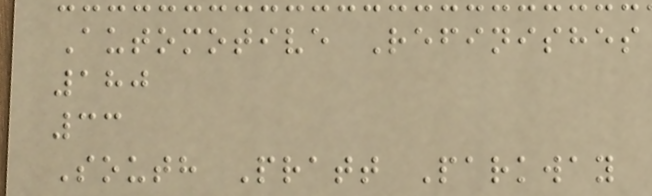Automotive Refinishes
180
33
South Pratt Parkway
